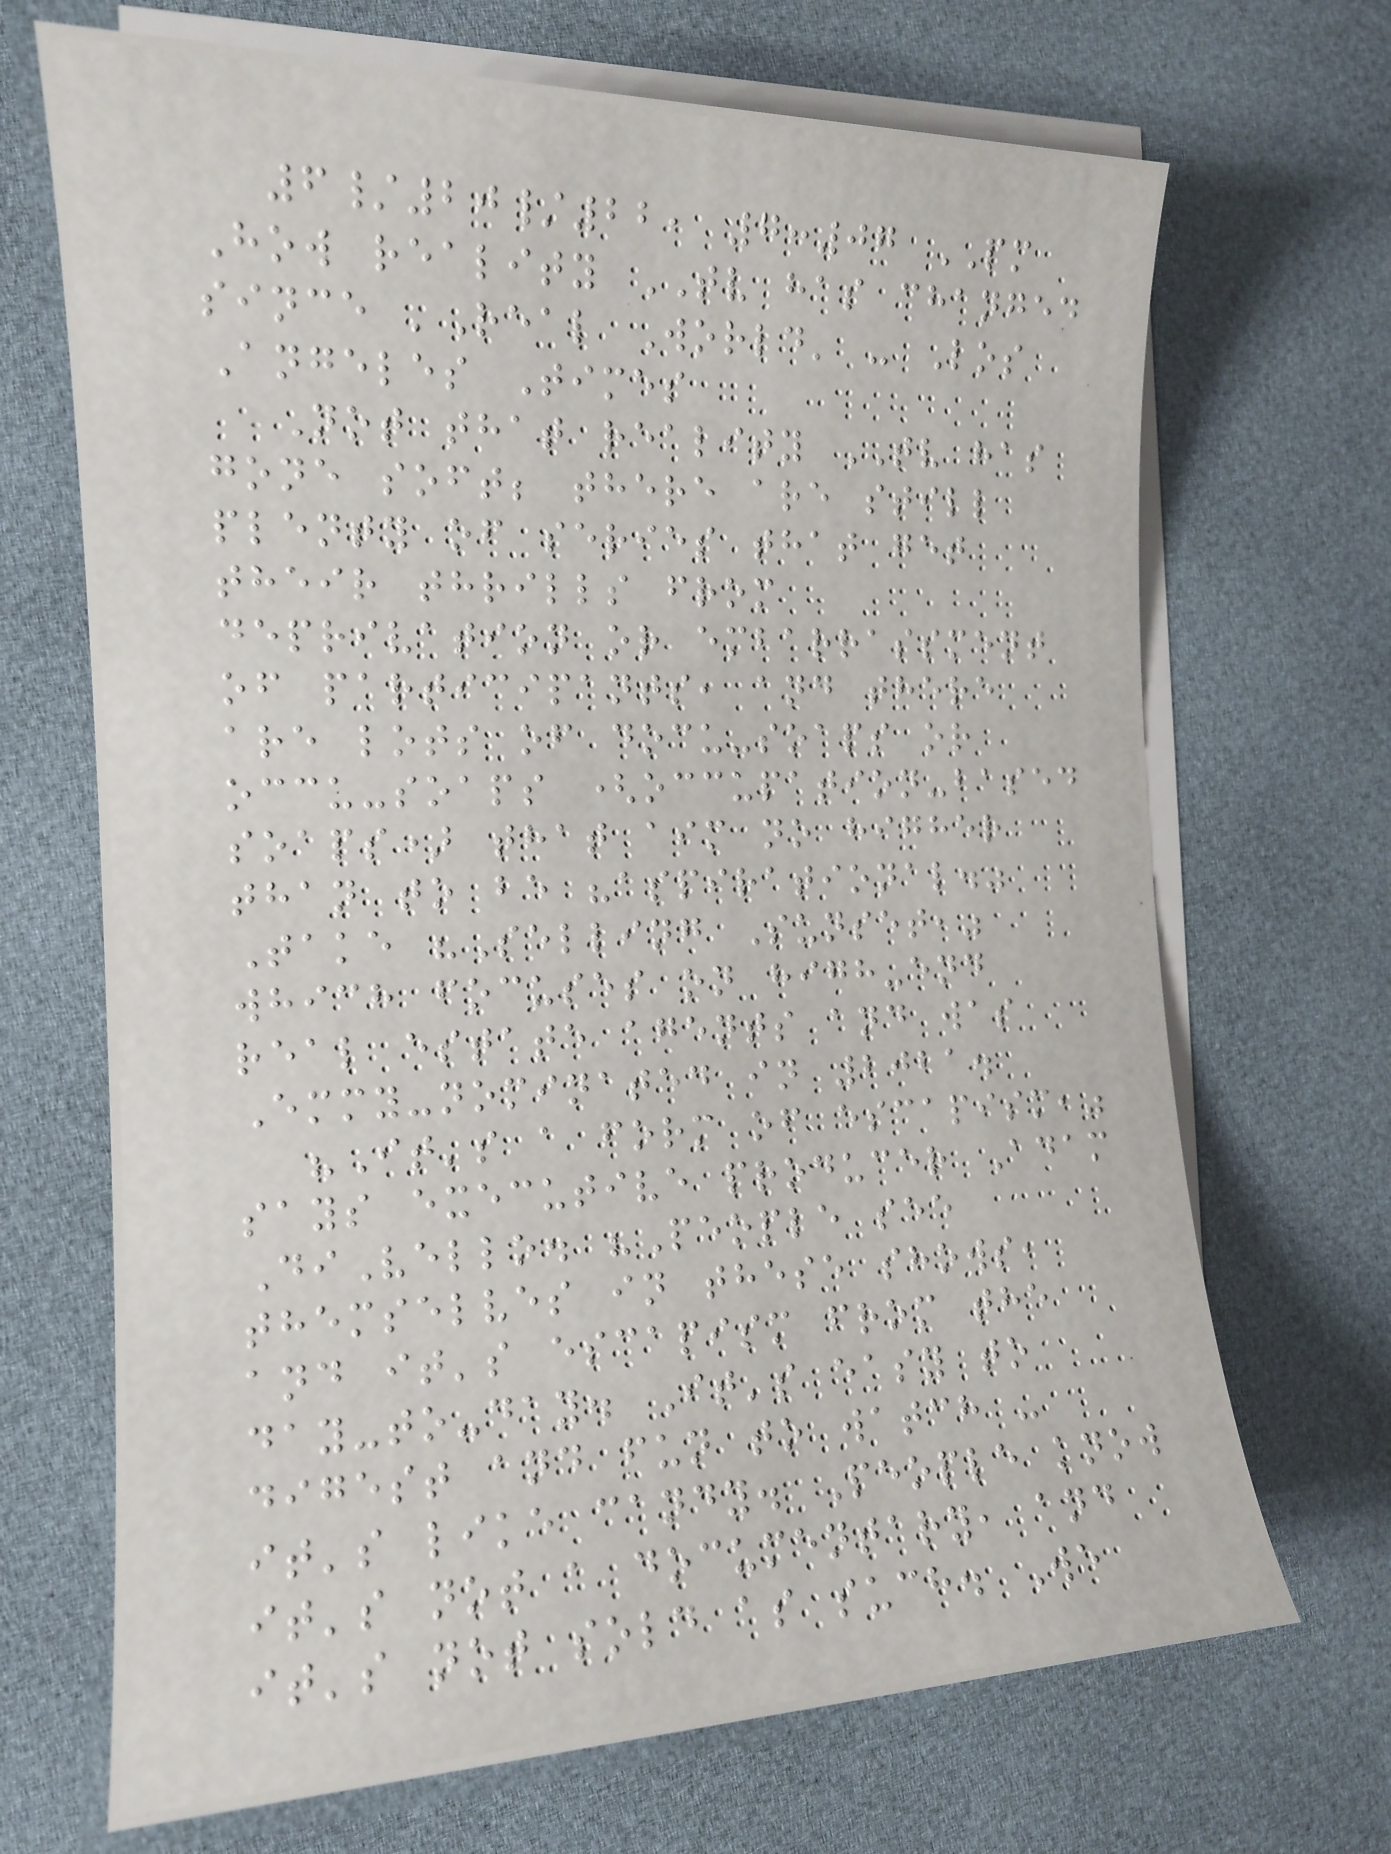6/20/22, 7:07 PM
How reality TV has changed
since 'Real World' - Los
Angeles Times
Not that reality TV has
gone soft; there are still
plenty of series that get
their thrills from
deprivation or embarrassment
of participants, and there
are lots of docu-soaps or
occu-soaps (occupation-based
soaps) that aim no higher
than to be "aspirational."
Take "Selling Sunset,"
which focuses on high-end
real estate agents and was
Emmy-nominated in 2021.
"It's a form of escapism,"
says executive producer Adam
DiVello. "People see
themselves in these shows,
and it's escapism from the
day-to-day. It's easy to
digest and fun to watch -
it's like candy. People know
it's not a documentary, and
it's not sold as such. We
